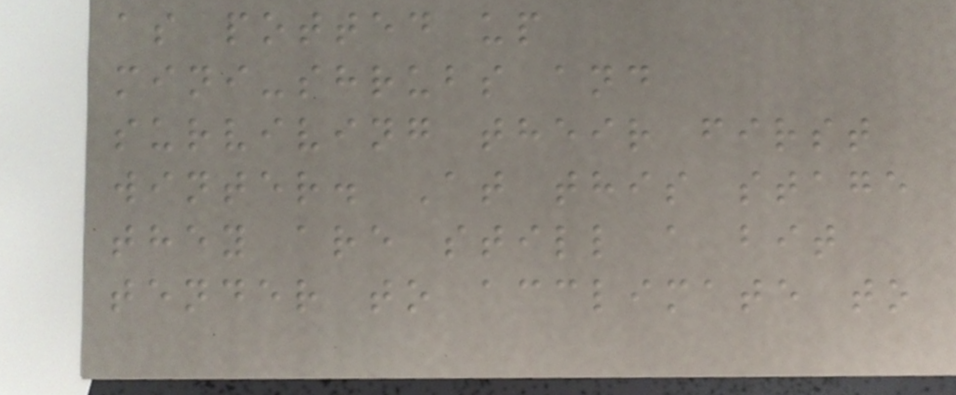as potted up
mini-shrubs and
surviving their first
winter. At this stage
they are still a bit
tender to acclimate to
